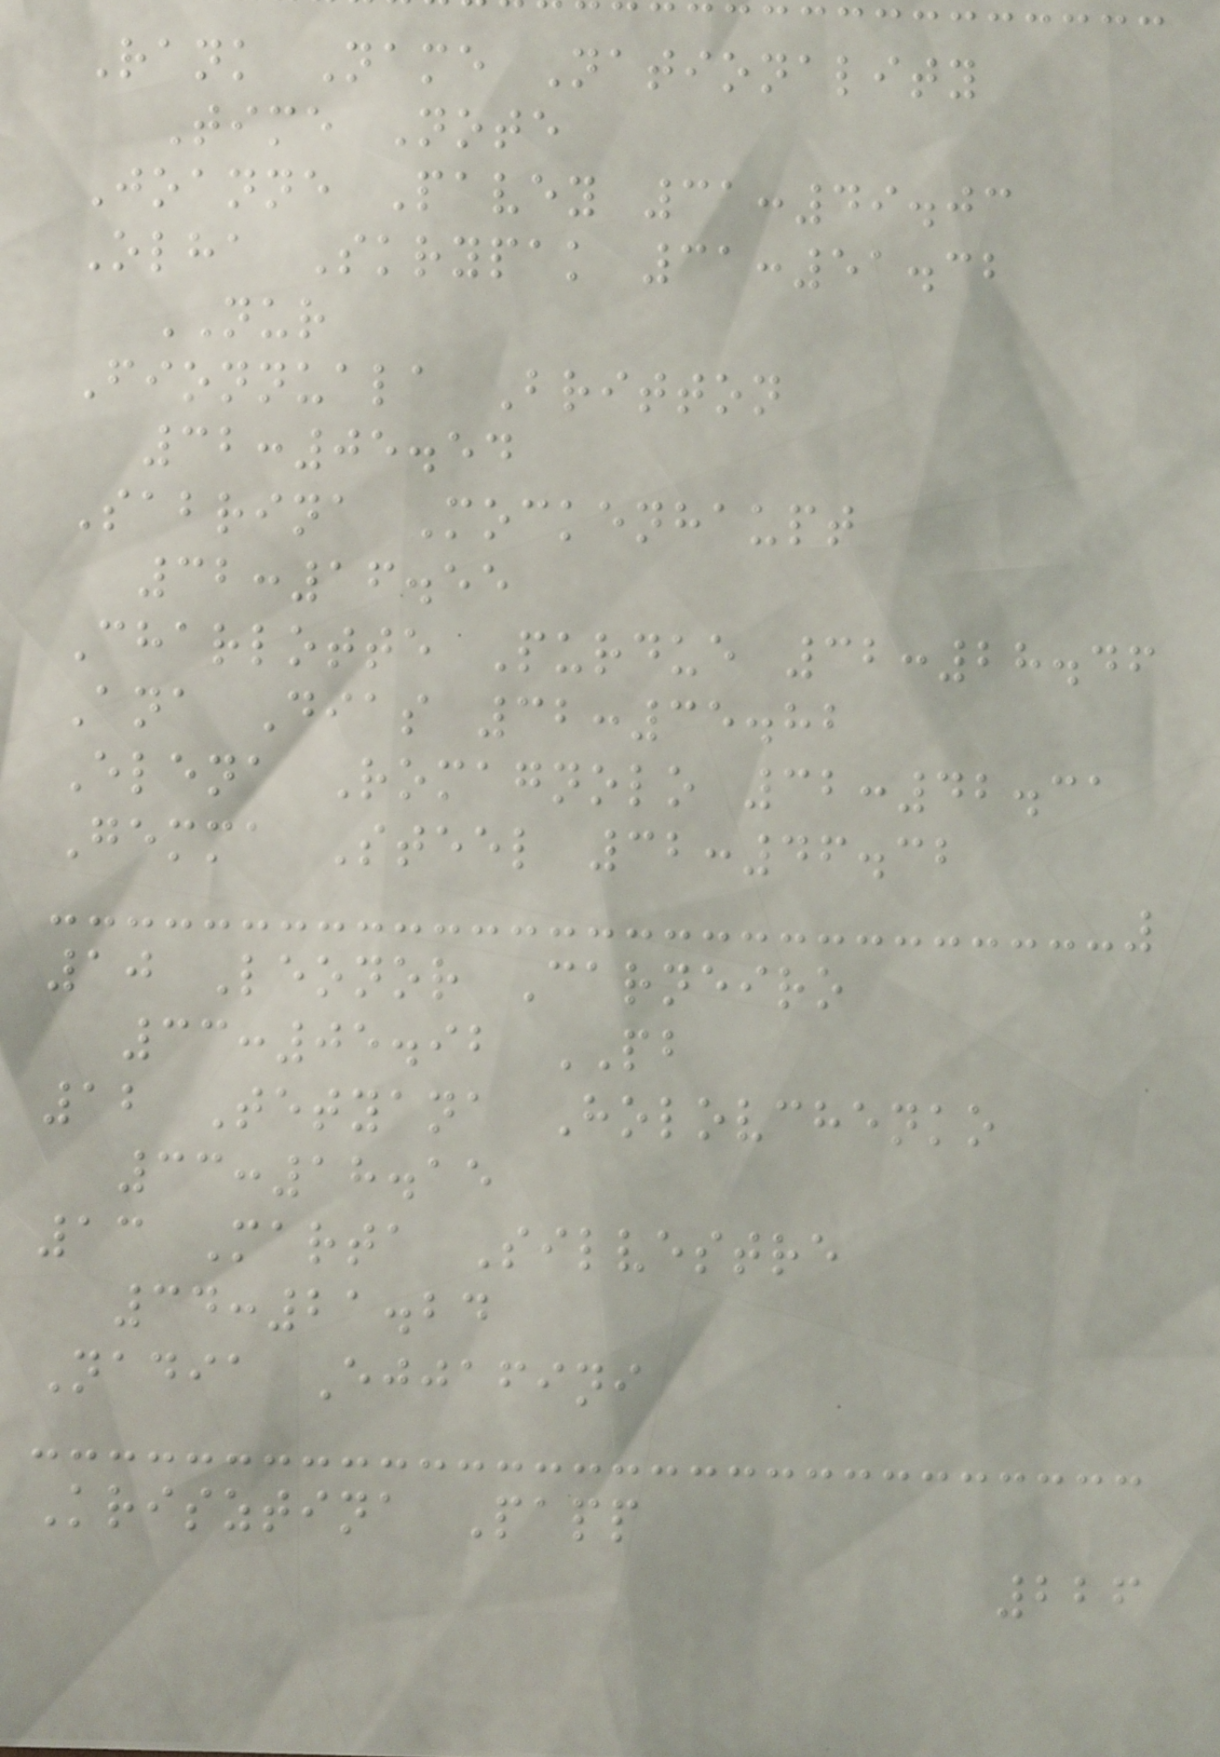Rank Name Nationality
Time Note
Joanne Pavey 31:49.03
Olha Skrypak 31:51.32
NUR
Fionnuala Britton
32:05.54
Sabrina Mockenhaupt
32:16.55
Charlotte Purdue 32:28.46
Ana Dias 32:35.82
Elena Romagnolo 32:42.31
Gemma Steel 32:46.32
10 Leonor Carneiro
33:05.92 PB
12 Tetyana Holovchenko
33:18.15
13 Marta Silvestre
34:21.24
Nadia Ejjafini
Krisztina Papp
226
